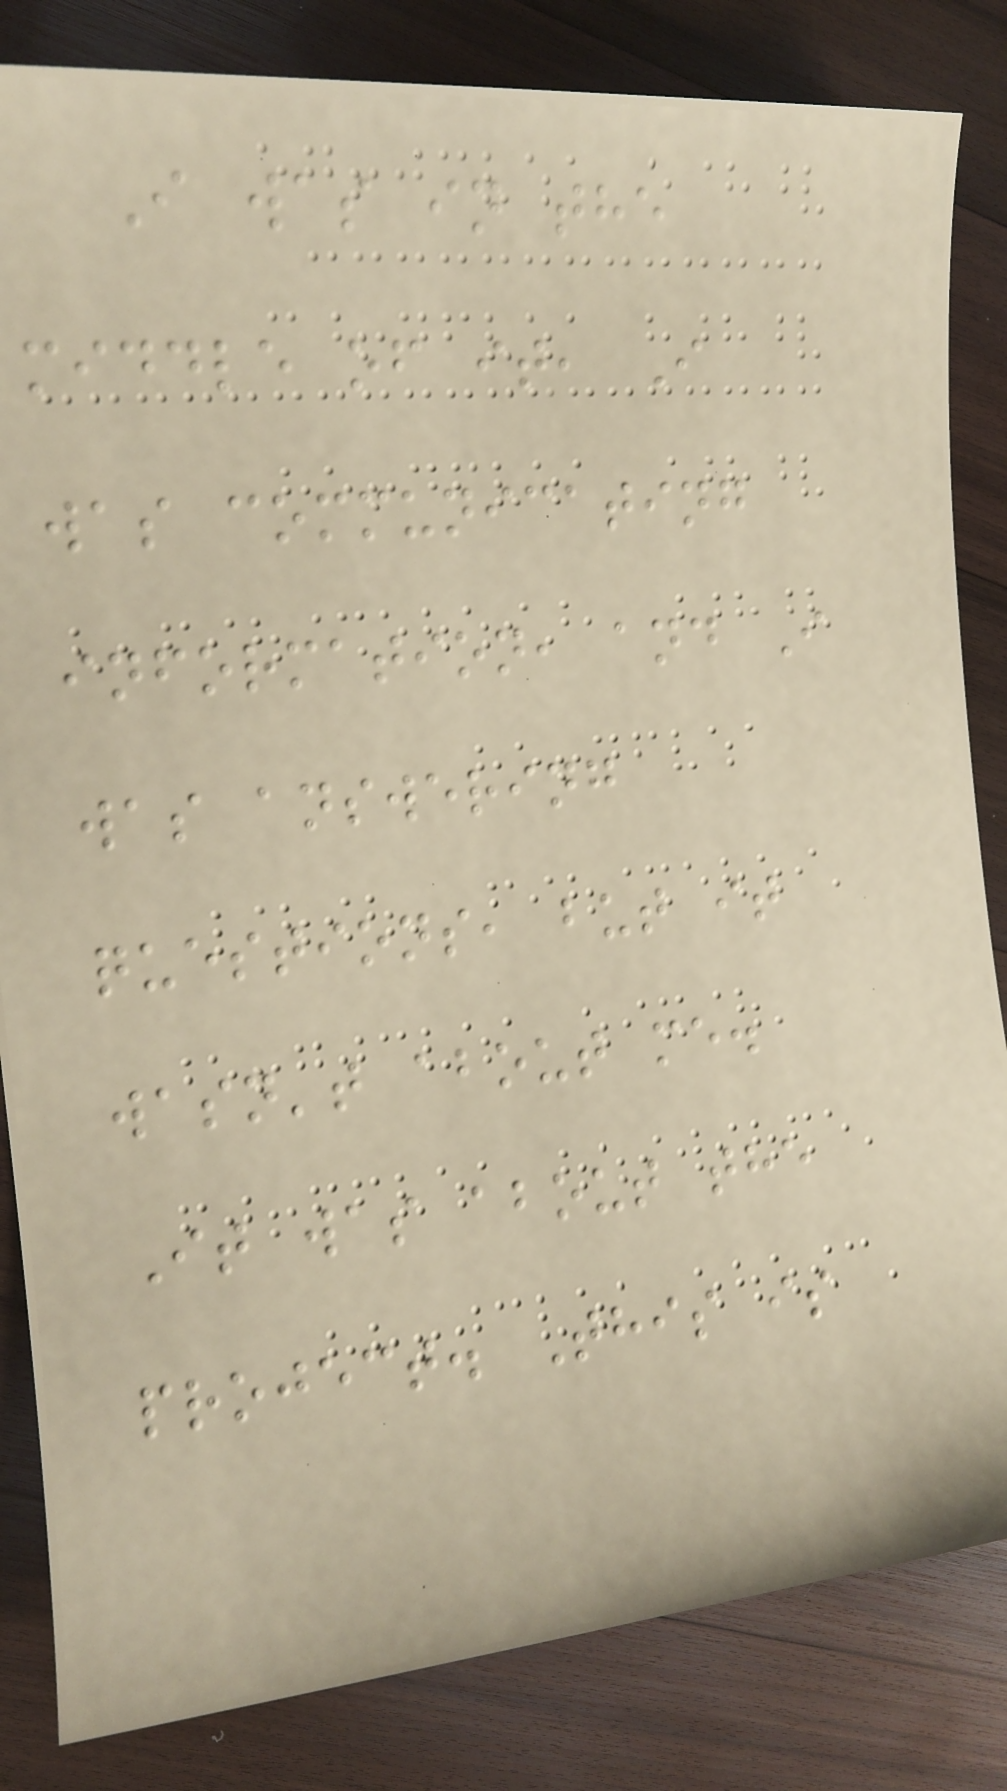I was in the
middle of it, I
was communicating
information, and I
was answering
questions, but it
wasn't about me.
It was about the
project. This is
